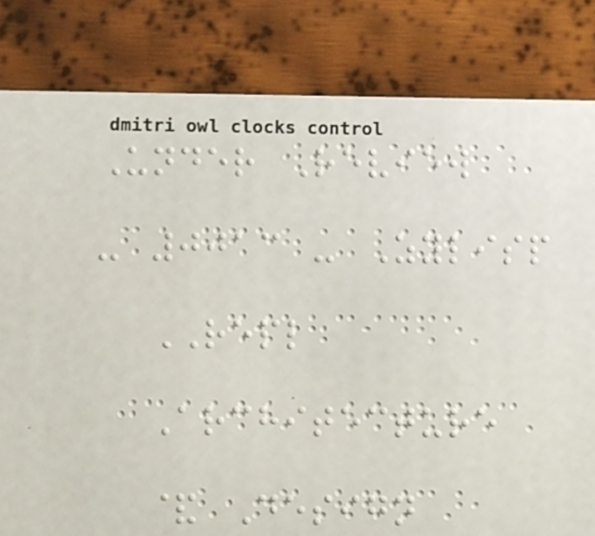Under Review
- 0013 - Zylisp
REPL
Architecture
& Design
